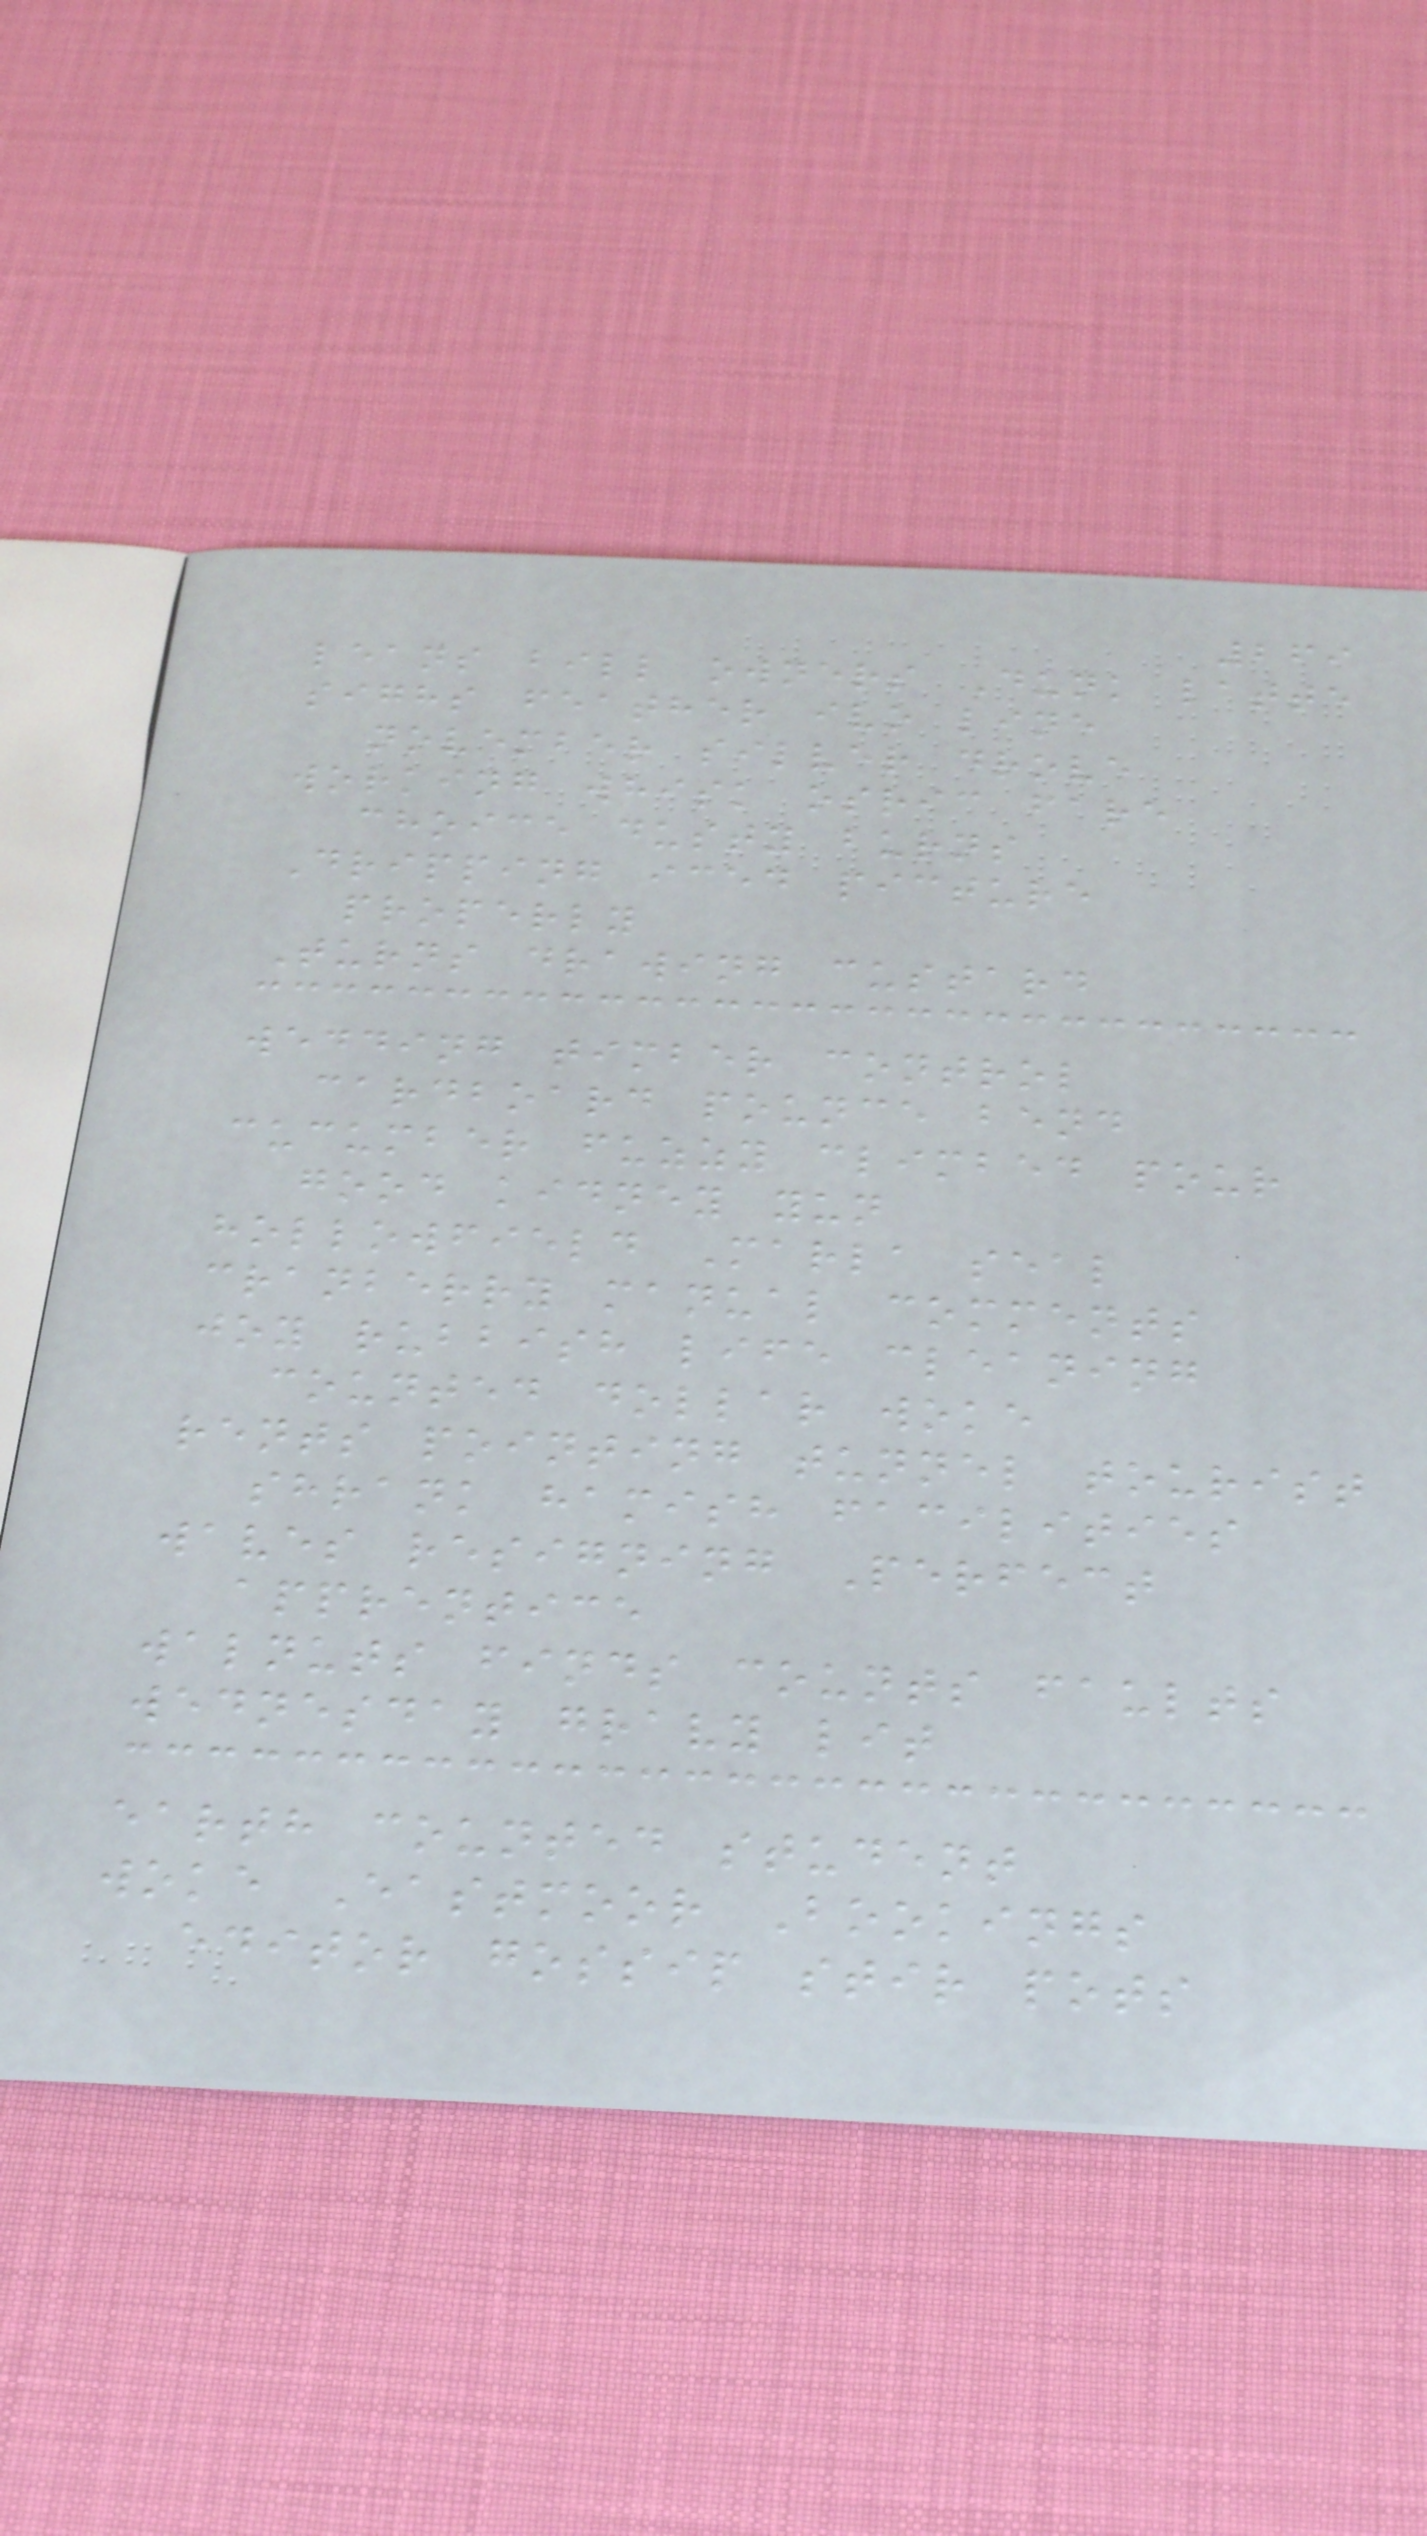269
leans bill owners Dunk latte
sighs feather ivo line
november silver drove
working whisk osric fare
choice dusty burns
Dripping iced picture
properly
Turns drawing custard
wedding timber control
cardboard pounce bend
cucumber fuzzy climbed pour
good kidney yun
hollowfield Marla seal
cranberry manual comments
joy rubbish life cleaning
counted dollar woke
rents pointing tunnel tourist
shrank hamish facilities
waves resigning Perfect
apprentice
walnuts finds counts faults
wednesday gravy lit
earth counted student
woke Eastmoor Bookings
editor gossip stir pots
